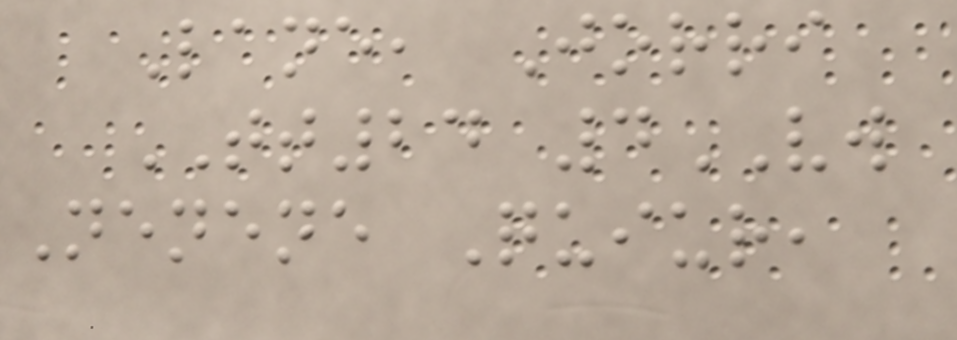Lane, Jorri
TT24 4VW
Nenene Quiur,
